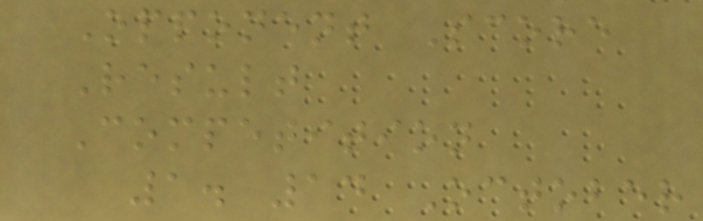Opponent Score
Result
Competition
1. 14 October
